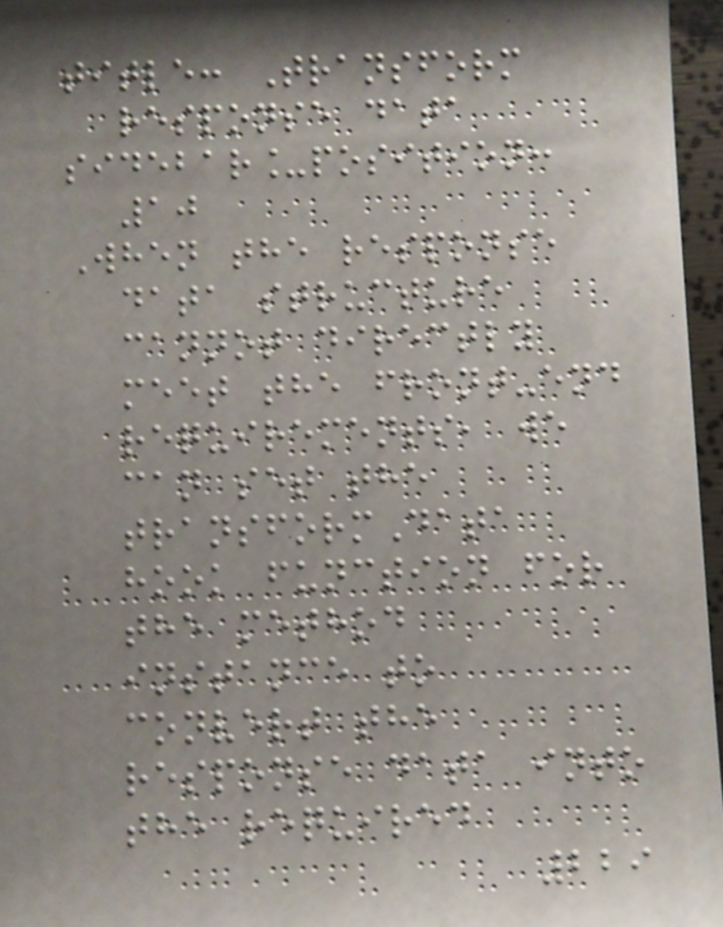title: Transform
response data
sidebar_position:
10
When the response
data structure
cannot directly
meet the front-end
requirements, we
can set the
transformData
hook function for
the method
instance to
convert the
response data into
the required
229
